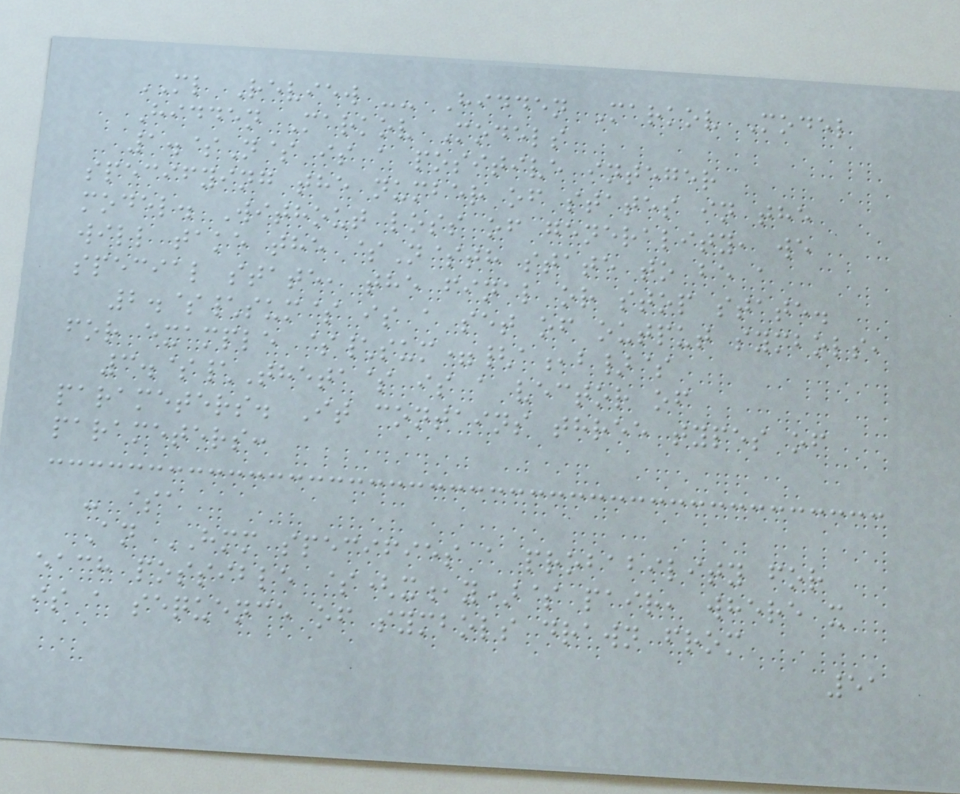ML Review -- Hidden Markov Model
Hidden Markov Models
1.$N$ is a positive integer
specifying the number of states in the
model. Without loss of generality, we
will take the $N$th state to be a
special state, the final or stop state.
2.$\sum$ is a set of output symbols,
for example $\sum={a,b}$
3.$\Theta$ is a vector of
parameters. It contains three types of
parameters:
- $a
An HMM specifies a probability for
each possible $(x,y)$ pair, where x
is a sequence of symbols drawn from
51
